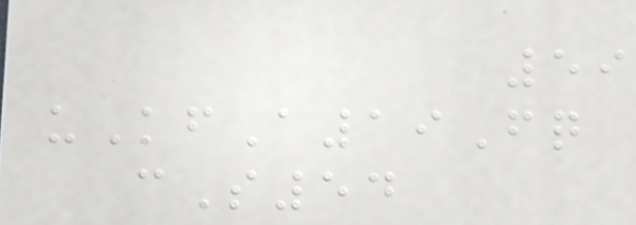59
uKfA19Fq
cS54
